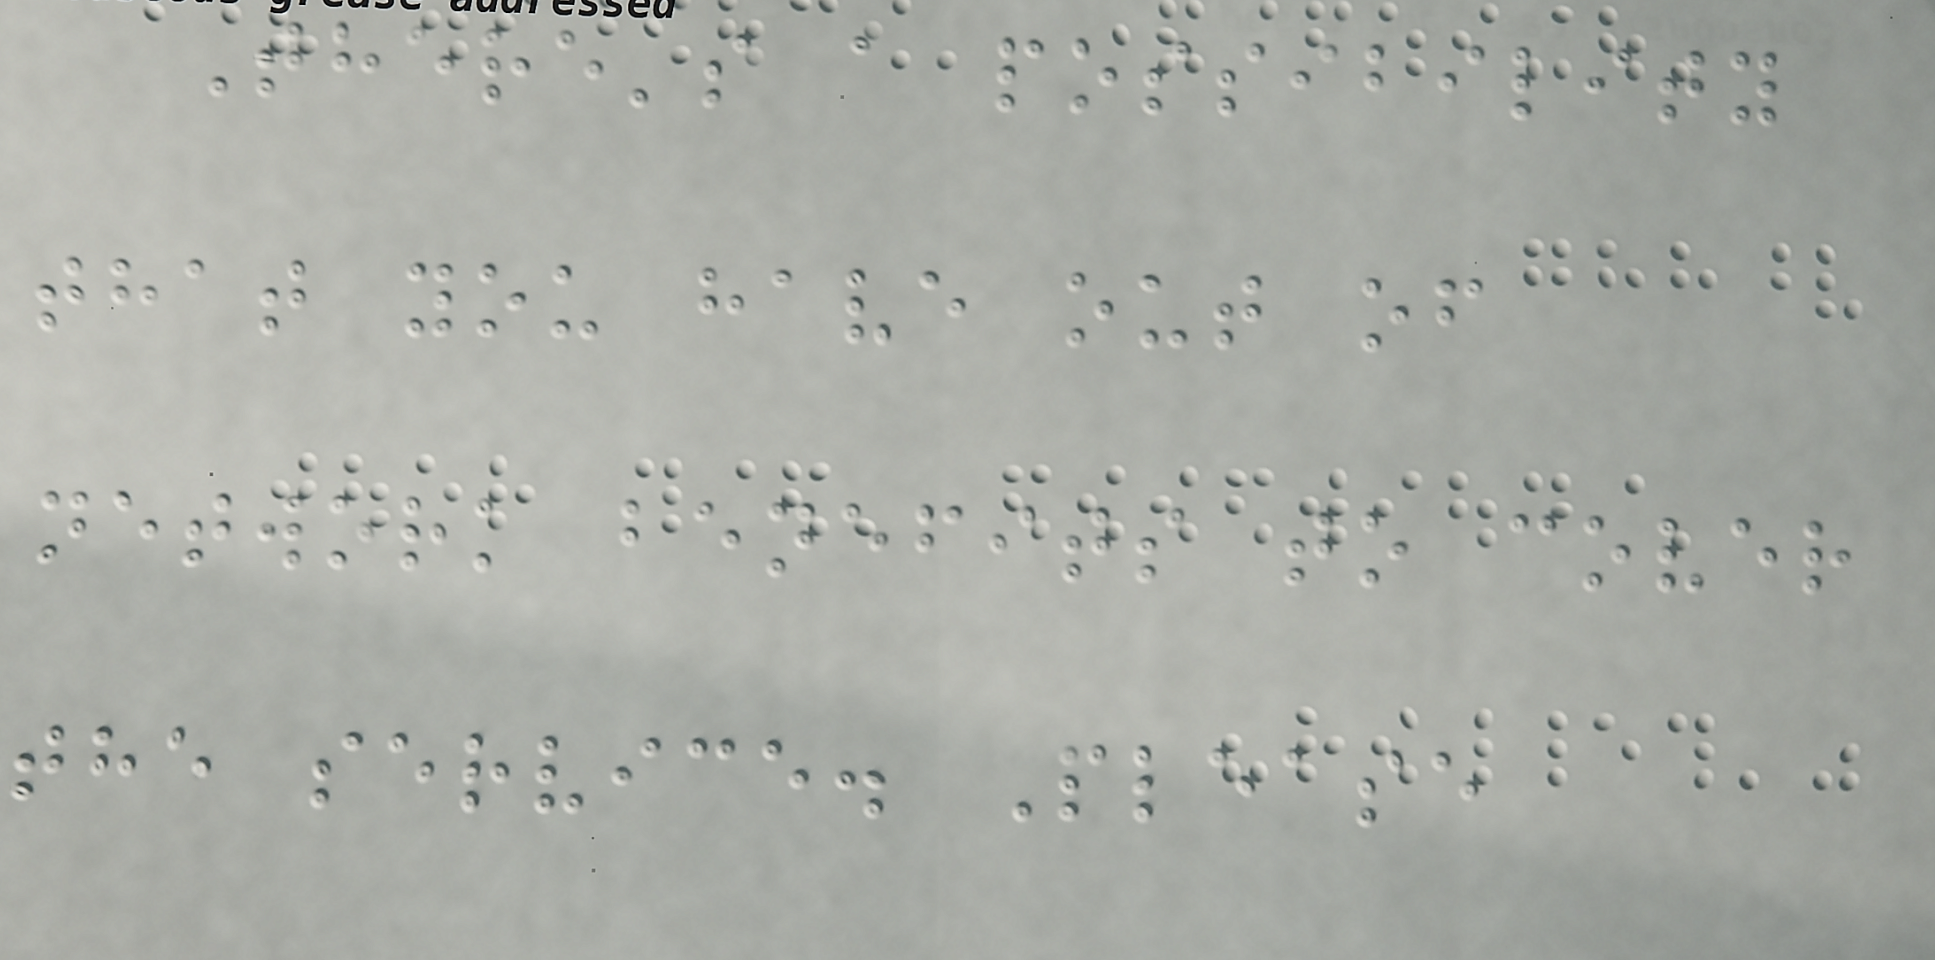There's a possibility
that you have out of
network benefits to cover
the service. Please
